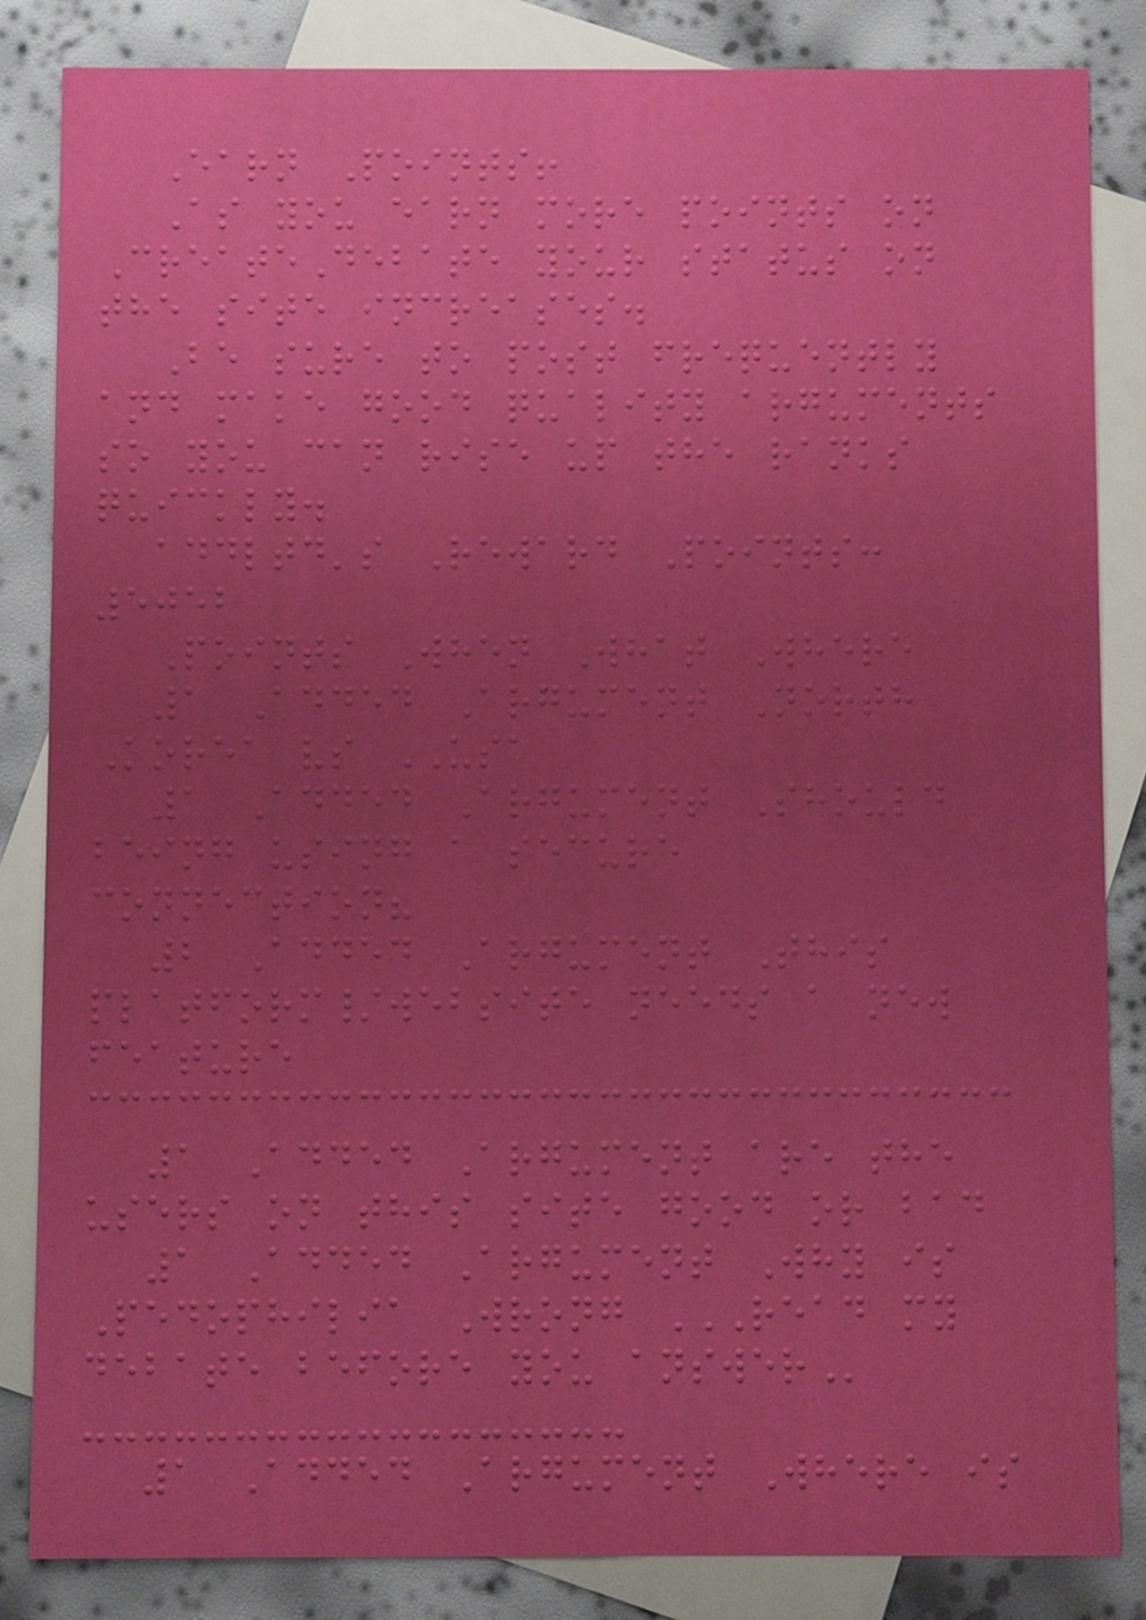Earn Points!
As you earn more points on
CreateDebate your status on
the site increases.
Be sure to post frequently
and make good quality arguments
so you can rise up the ranks
quickly.
addltd's Reward Points:
5052
Points When What Where
1 Added Argument North
Korea vs USA
1 Added Argument Should
being using a secure
connection?
2 Added Argument This
platform/website needs a new
feature
1 Added Argument are the
users on this site good or bad
1 Added Argument Why is
Pedophilia Wrong READ MY
DEBATE BEFORE YOU ANSWER
1 Added Argument Where is
